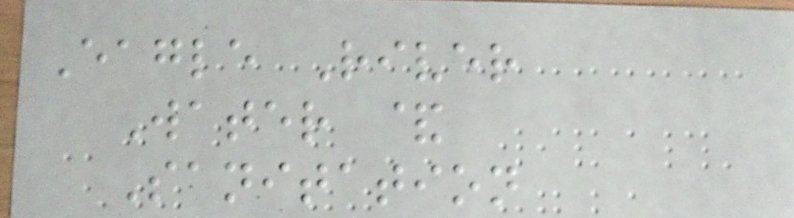Eagle River
Water &
Sanitation
